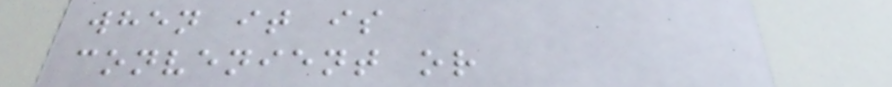when it is
convenient or
